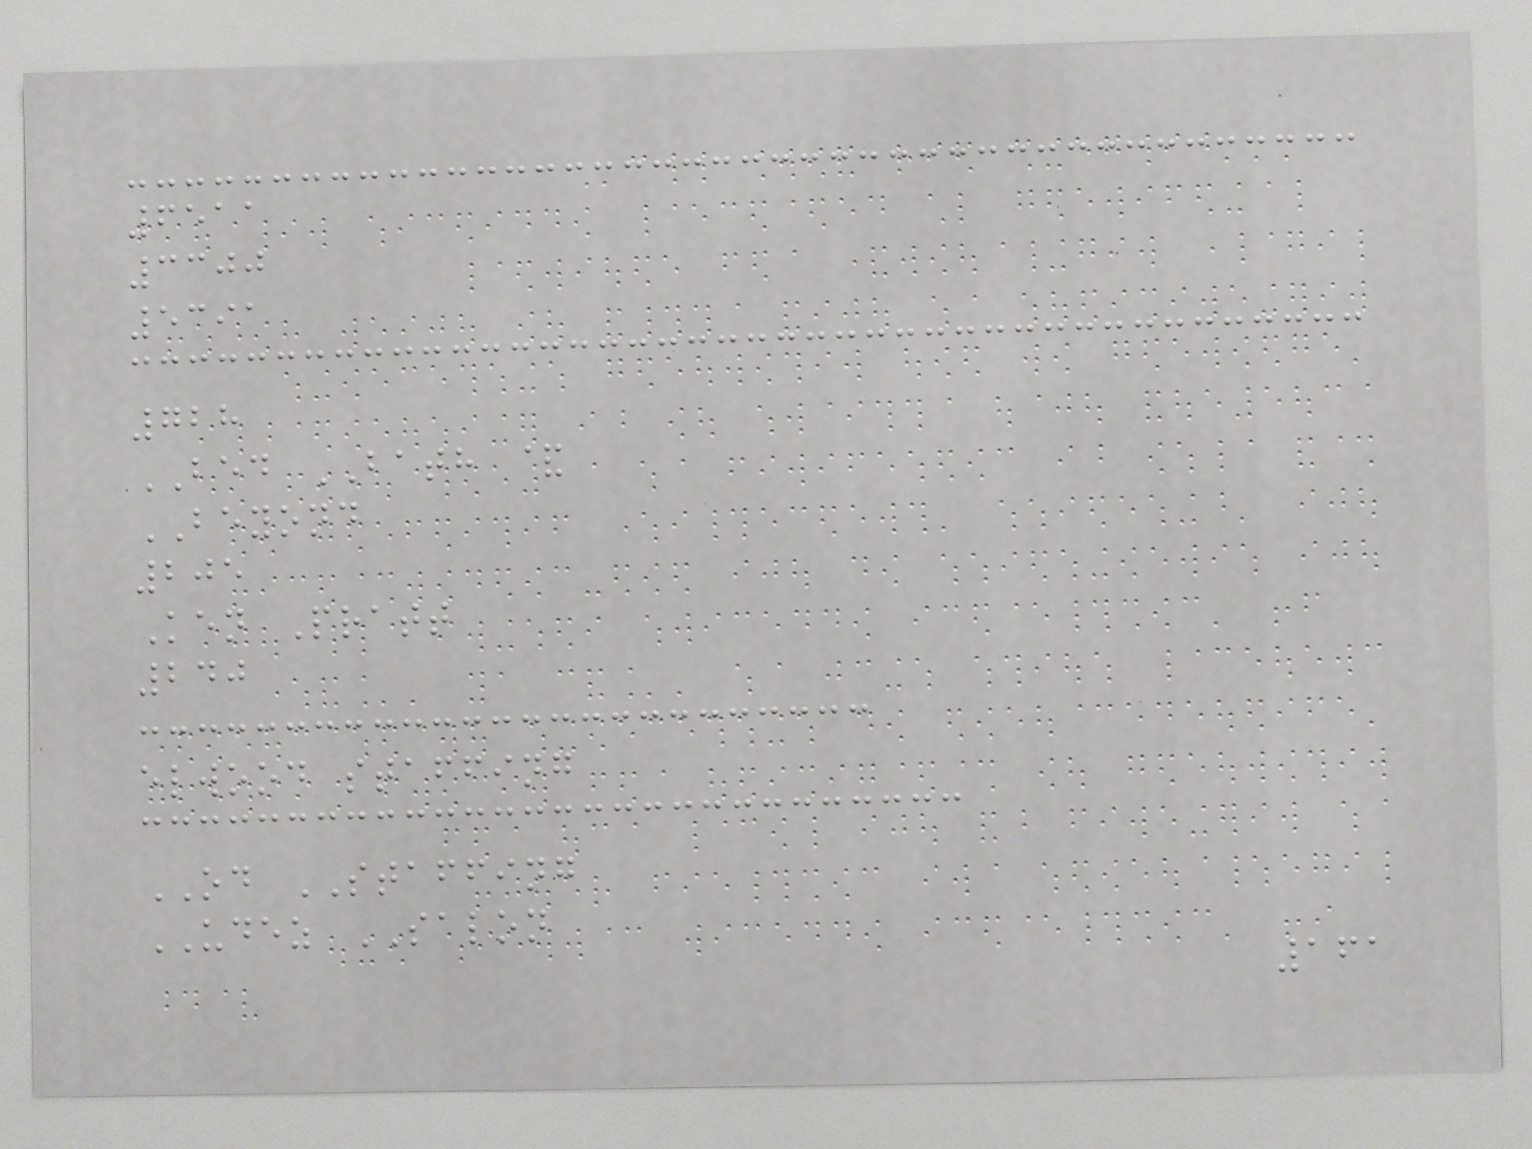6511
3300
5391
728
BED BATH &
BEYOND
205
Ken Pratt
240
elwood staffing
OD STAFFING
UDEZ SALON
161
